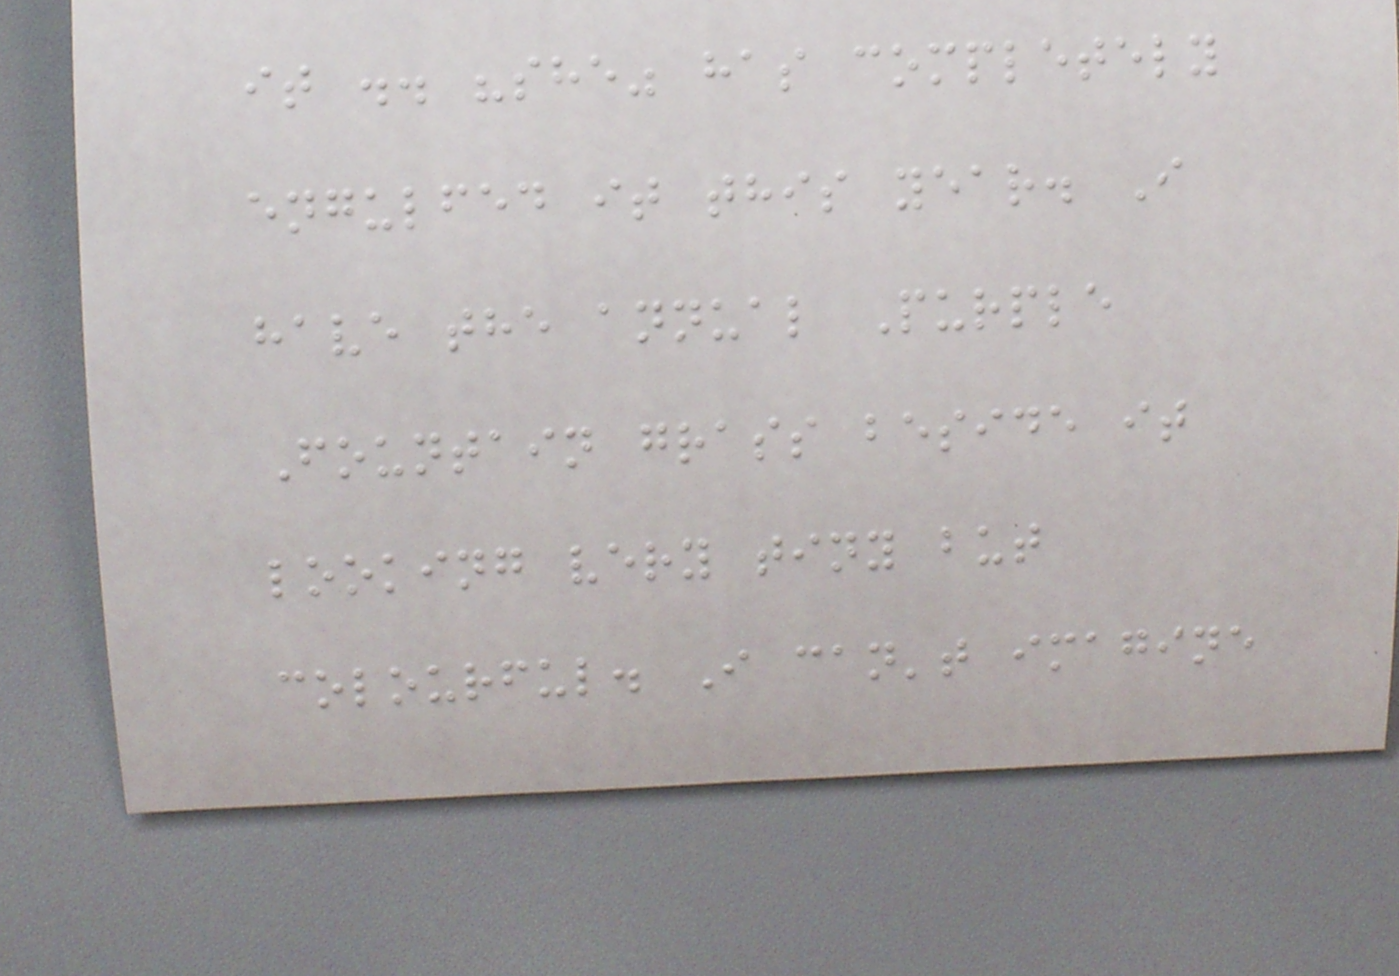it .. "she" has completely
engulfed it this year. I
have the annual Purple
Fountain grass beside it
looking very tiny but
colourful. I can't imagine
